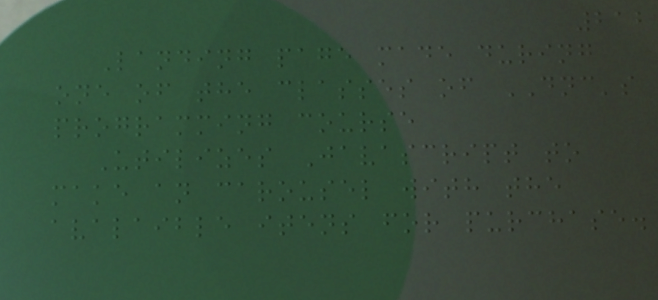212
Landing page made during
one of the classes of DNC's
programming course
Utilizes Javascript to
make an carousel with the
avalaible itens for purchase.
